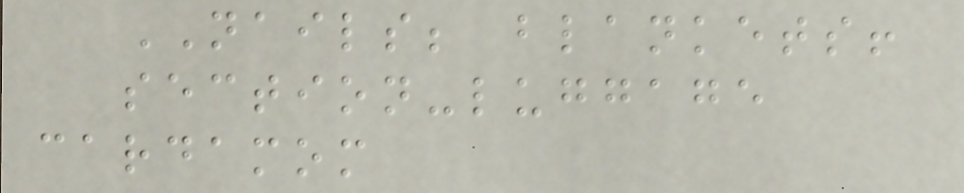NAILS; blankets!
section-luggage
cardamom
